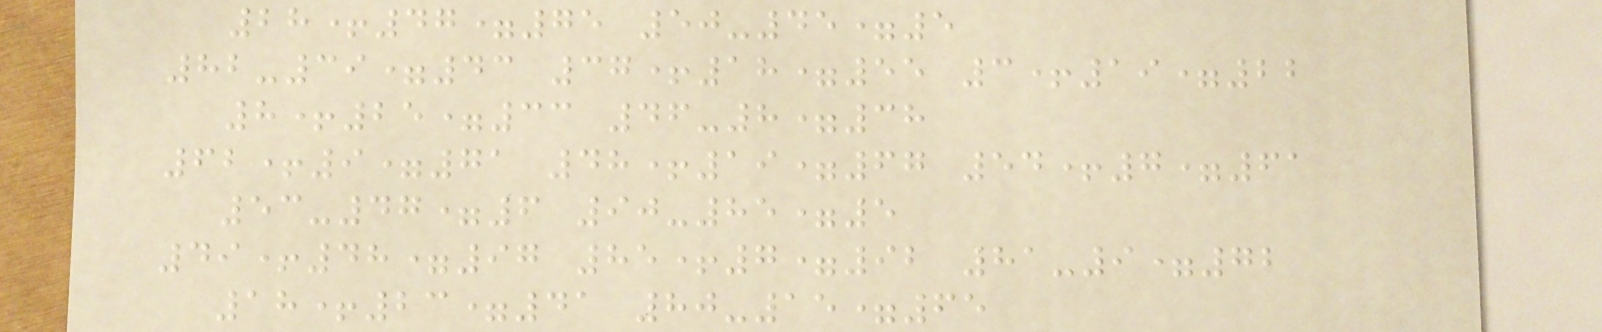28+47=75 50-45=5
82-39=43 37+18=55 3+19=22
8+25=33 46-8=38
62+9=71 48+19=67 54+7=61
53-47=6 90-85=5
49+48=97 85+7=92 81-9=72
18+23=41 80-15=65
